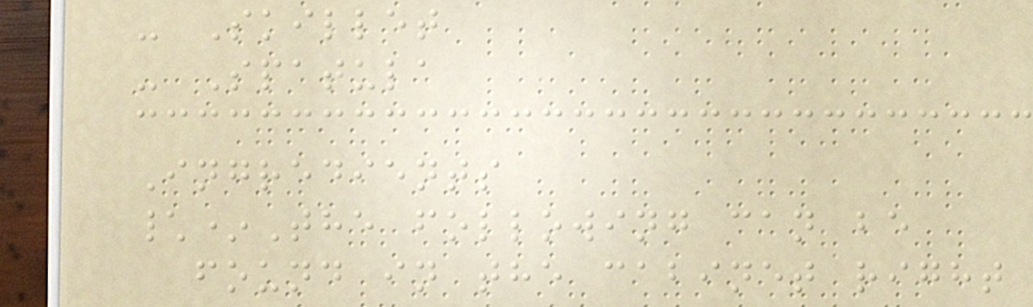- Skillet
- Spatula
Ingredients
\*The following can be
found in the cabinet right
